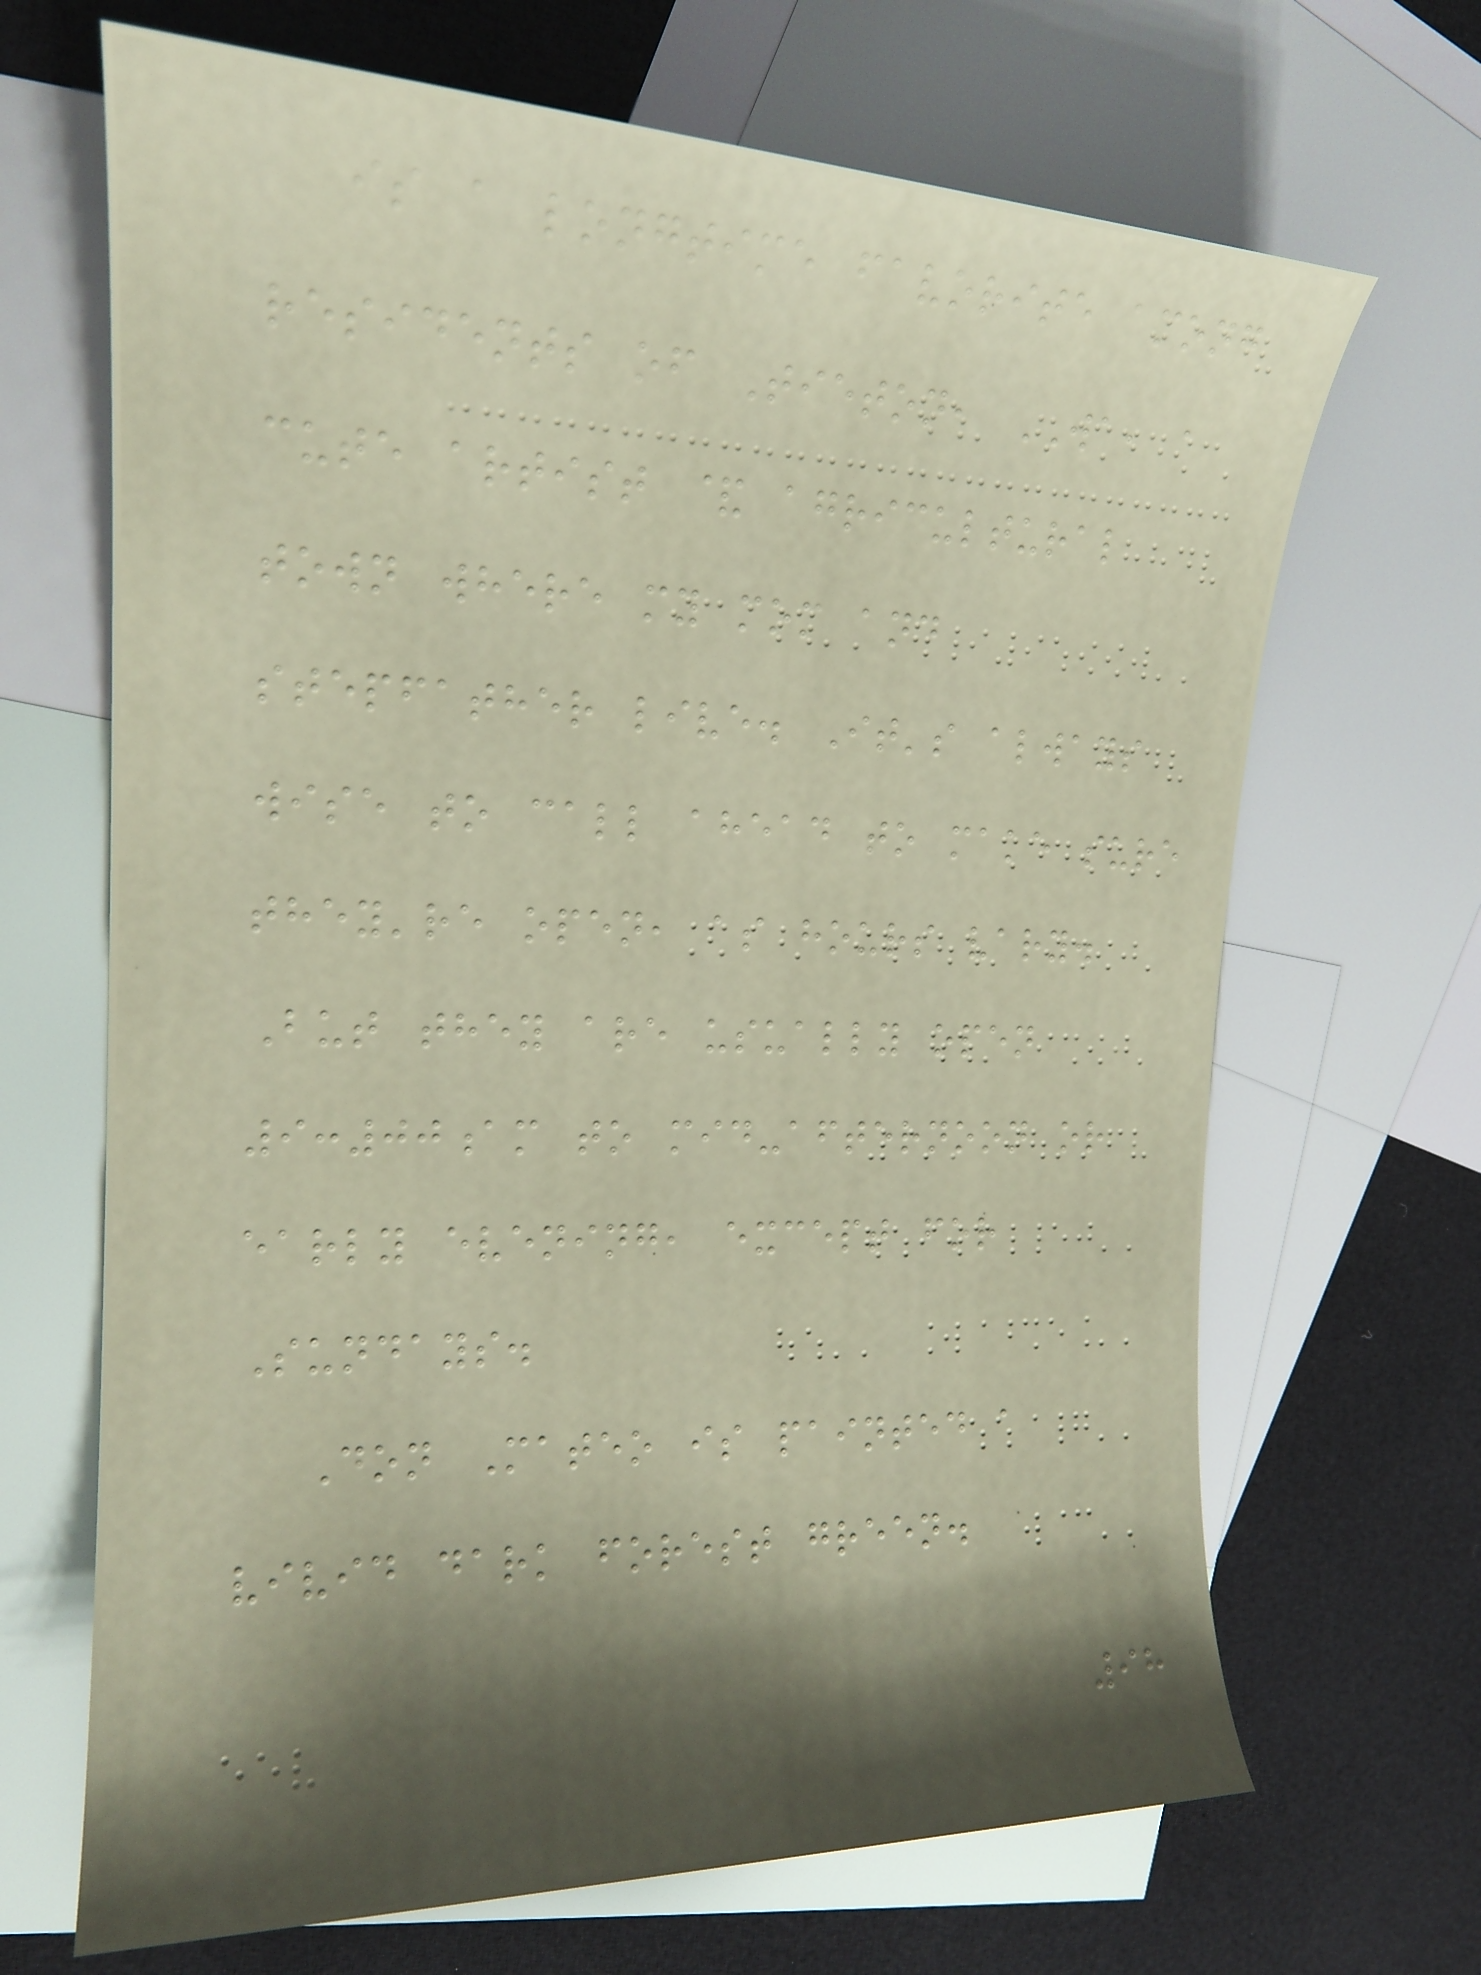is a longtime favorite among
residents of Tieton, WA, a
cute artist & agricultural
town where my mom and
stepfather live. It's always
wise to call ahead to make sure
they're open, as hours vary.
But they are usually open
9:00am to mid-afternoon or
early evening, except for
Sundays.
Don Mateo is painted a
vivid dark forest green.
98
